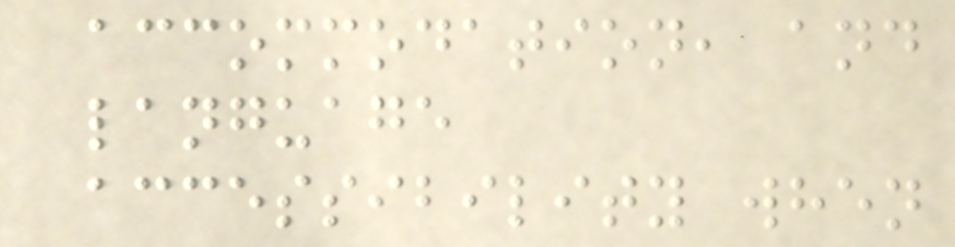accommodation, and
language
accessibility when
